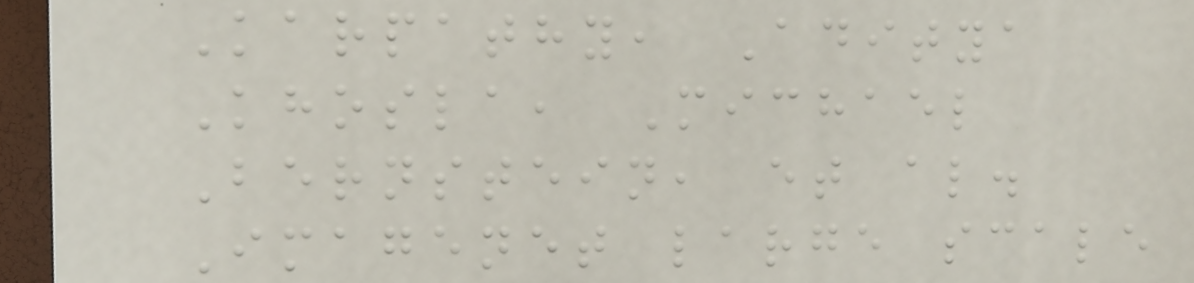Karpathy, Aditya
Khosla, Michael
Bernstein, et al.
Imagenet large scale
